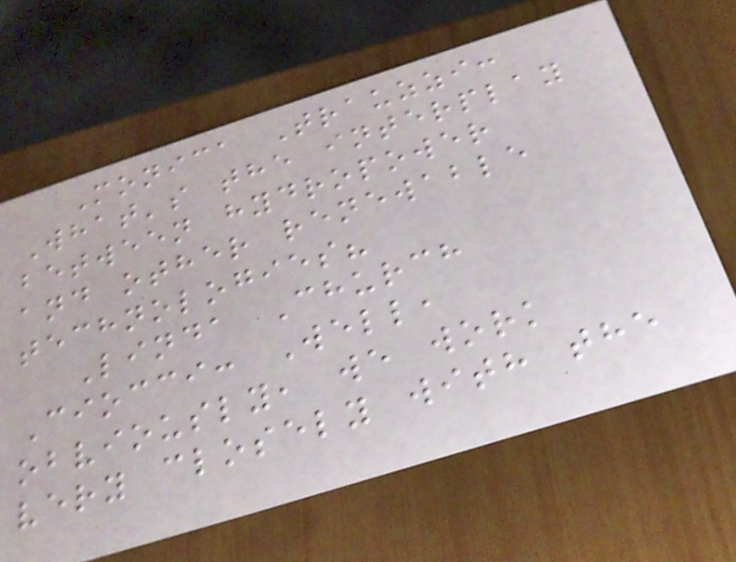Monica Trauzzi:
What's the interplay
between hydropower
and other renewable
technologies?
Linda Church
Ciocci: Well,
obviously, we work
very closely with the
